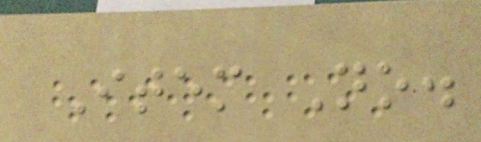Item No.
